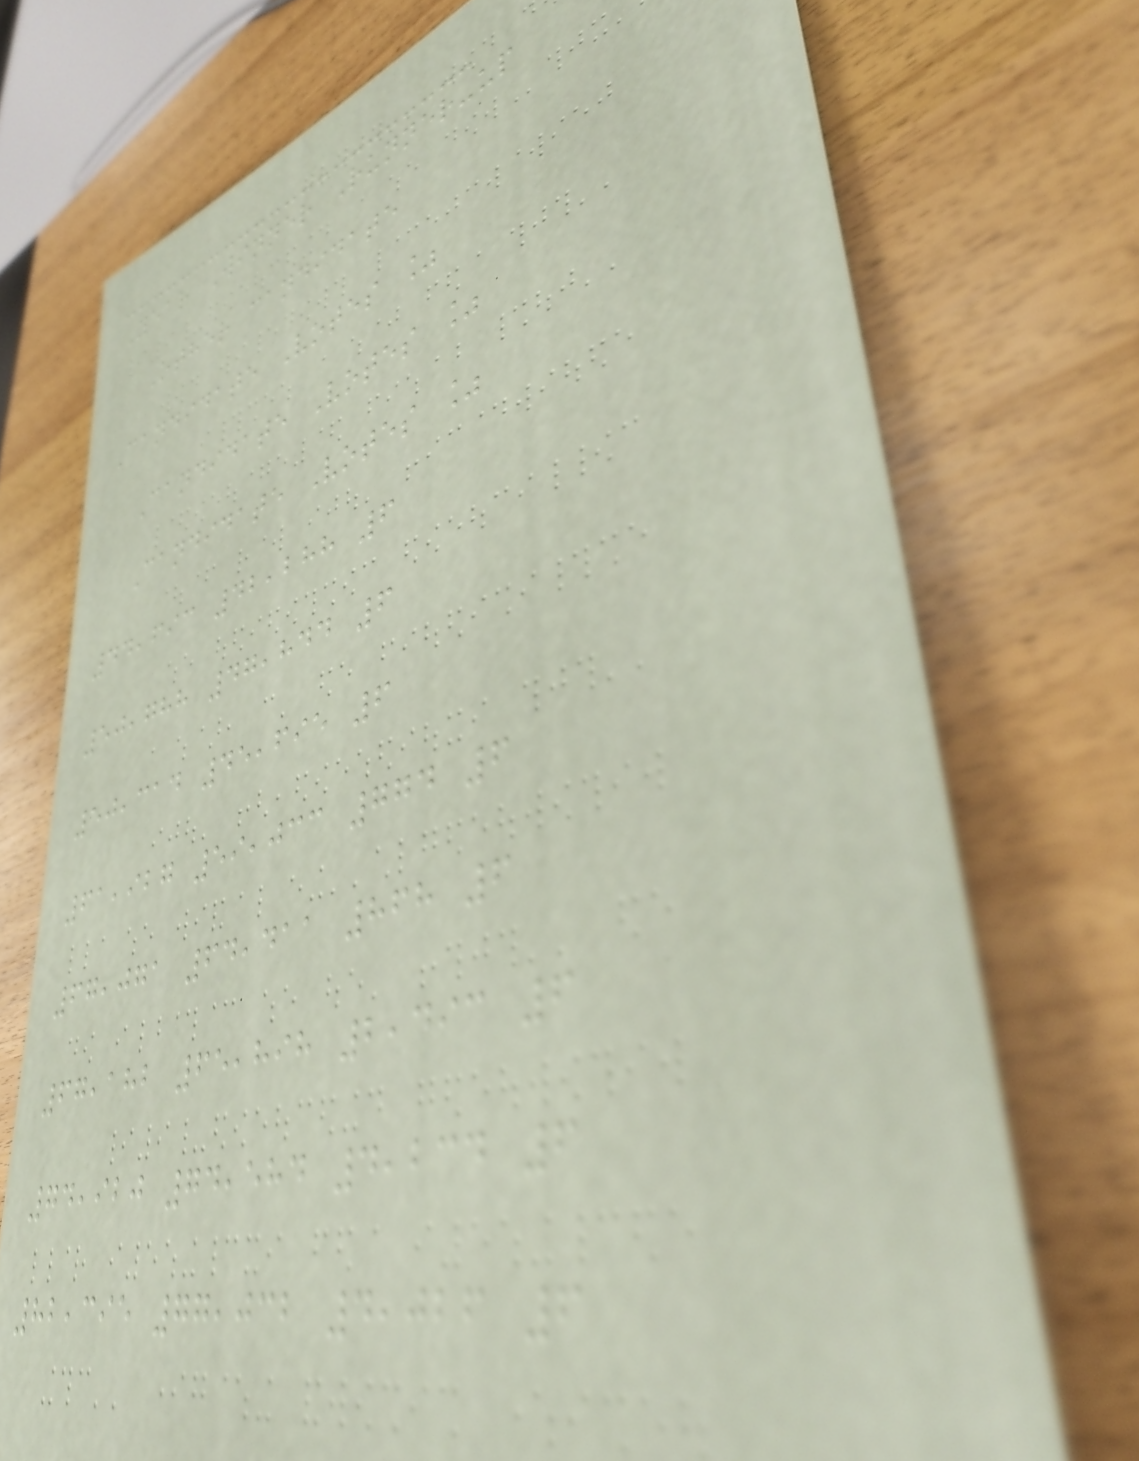Year Winner Runner-up
Other candidate
Candidate Votes %
Candidate Votes %
Candidate Votes %
44,693 42,288 6
50,788 47,844 6
50,314 45,695 6
61,927 59,033 774 6
67,071 64,411 868 6
67,182 65,898 2,493 6
74,920 74,584 4,234 6
82,395 77,032 4,026 6
